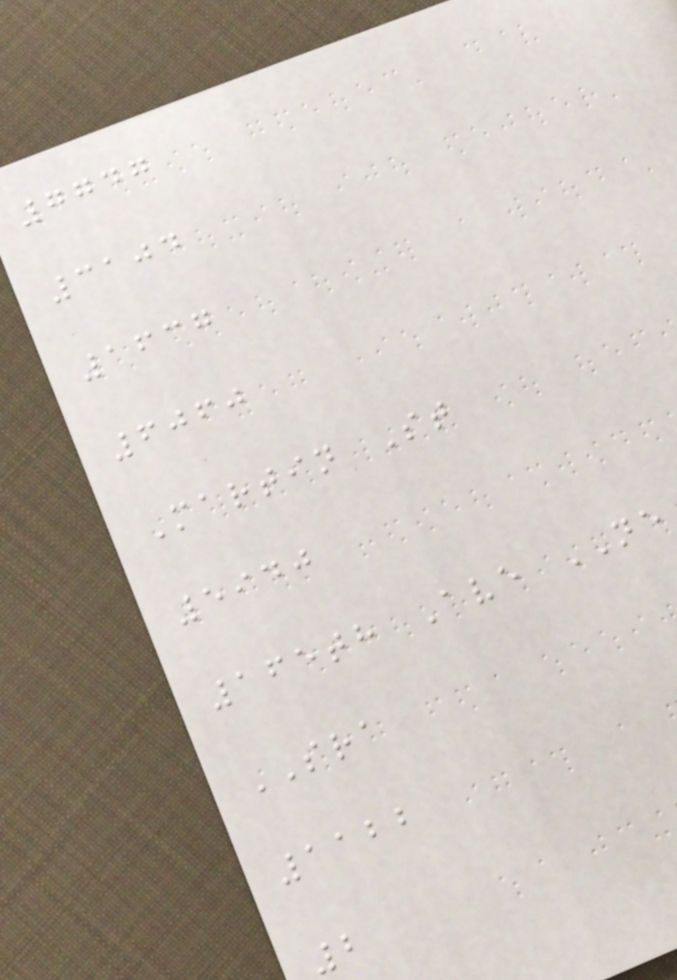7747
3104
1637
6060
Martin St
5940
165th Ave NE
SRA
1122
2
